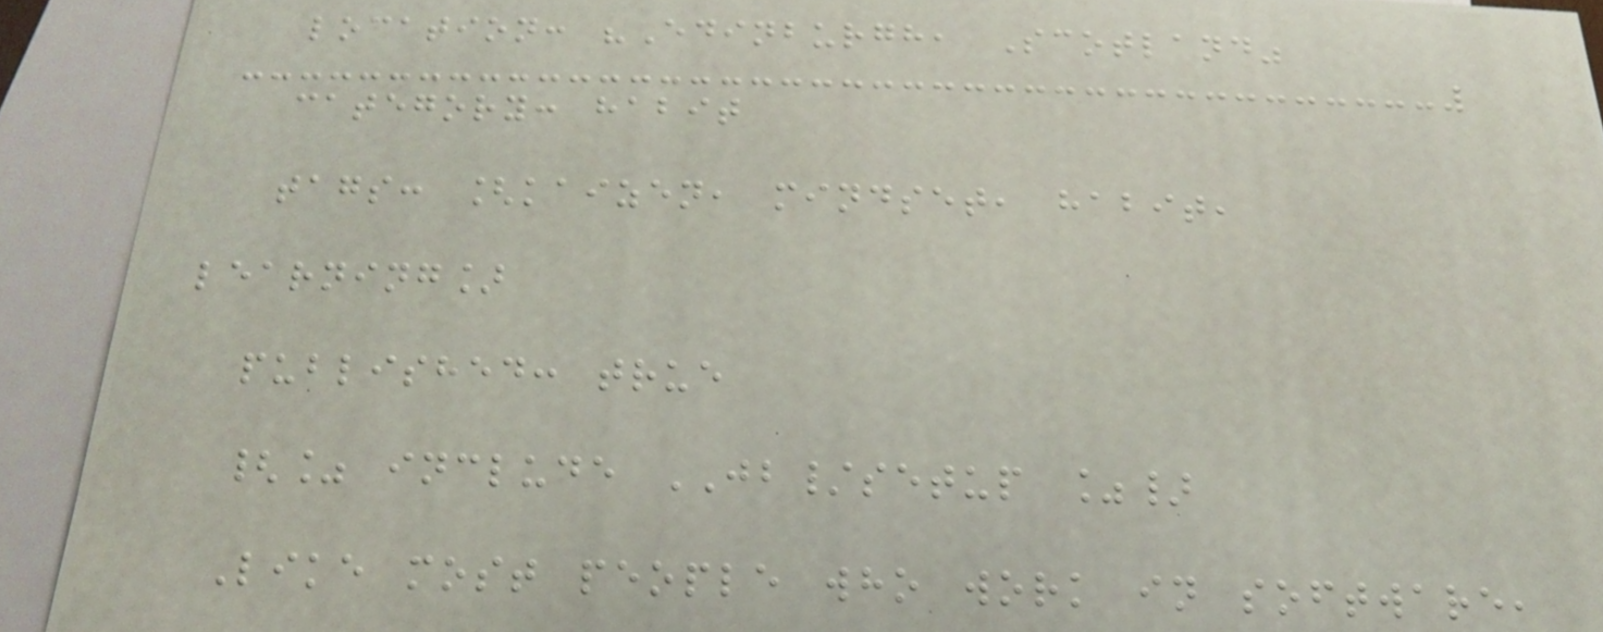location: "Edinburgh, Scotland"
category: habit
tags: [kaizen, mindset, habit,
learning]
published: true
{% include JB/setup %}
Like most people who work in software,
